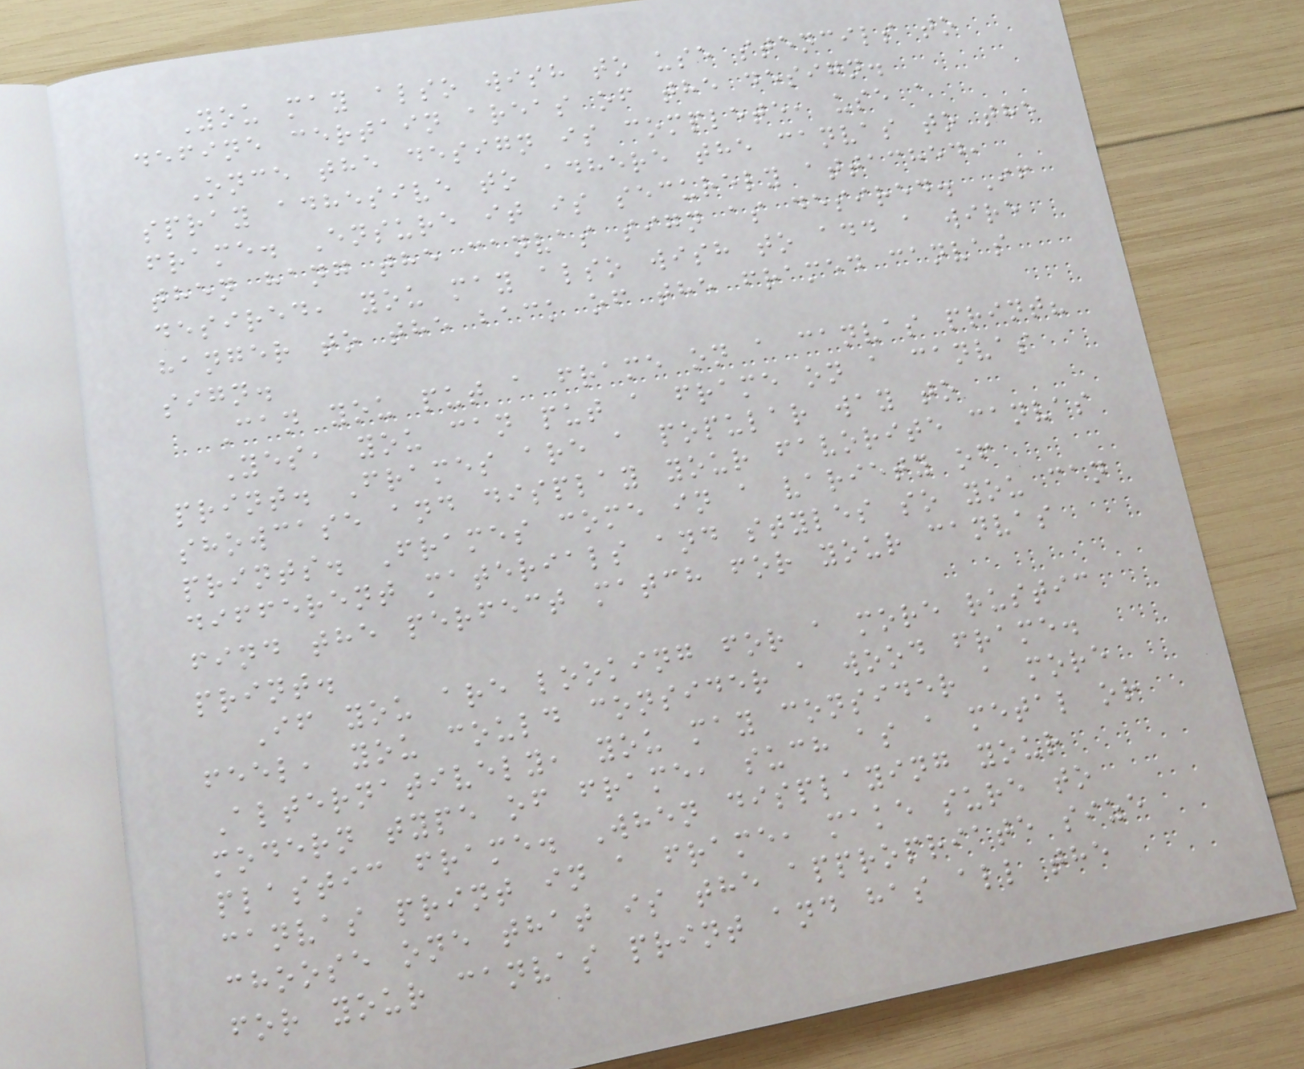You may also wish to use stencils to
define certain areas of the design.
Once the design is complete, use a
spray adhesive to adhere the canvas to the
frame. Ensure it is securely attached,
then hang the canvas sign as desired. If
desired, you may also wish to add a wire
hanger to the back of the framed canvas
sign.
Can you put a frame on a canvas print?
Yes, you can put a frame on a canvas
print. Frames are a popular way to
showcase and display your favorite canvas
prints. Frames come in a variety of
different materials and styles so you can
find the perfect match for your canvas
print.
If you are looking for a more rustic
feel, you could consider a wood frame.
Alternatively, you may consider a more
modern type of frame, such as a metal or
plastic frame. When displaying your
canvas print in a frame, make sure to
choose one that is the appropriate size
for your canvas print and has all the
